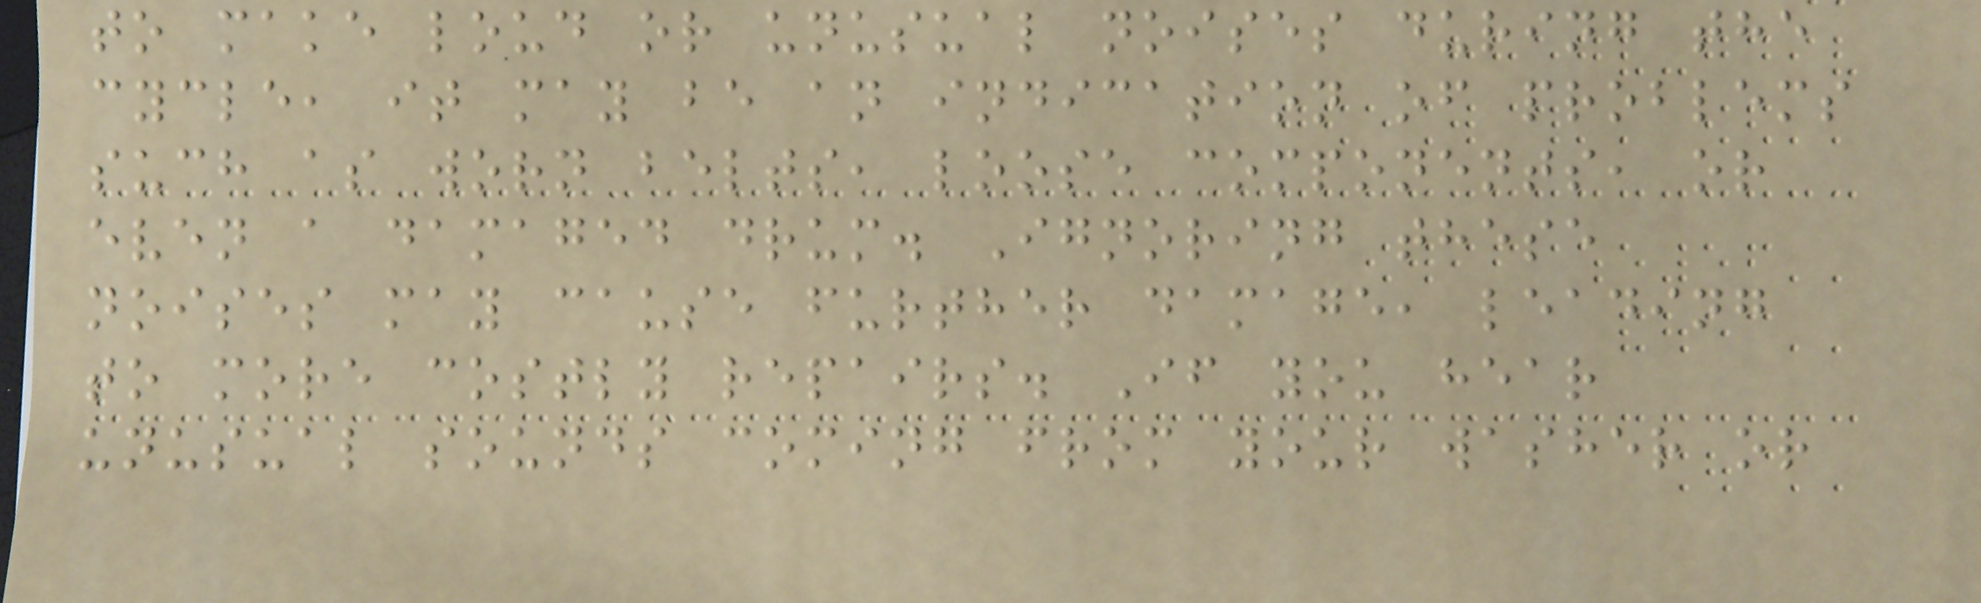to make loud or unusual noises during the
cycle, it may be an indication of problems
such as worn belts, loose components, or
even a damaged drum. Ignoring these
noises may cause further damage, leading
to more costly repairs. If you hear
unusual sounds coming from your washer or
